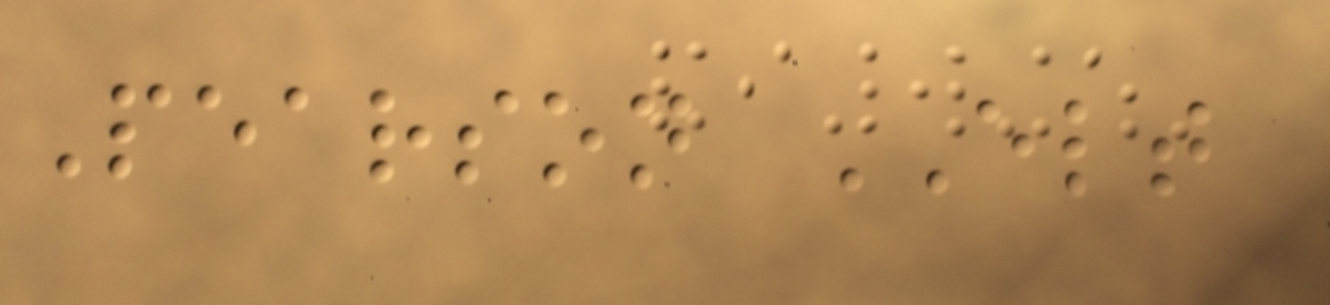Pearson ELT
